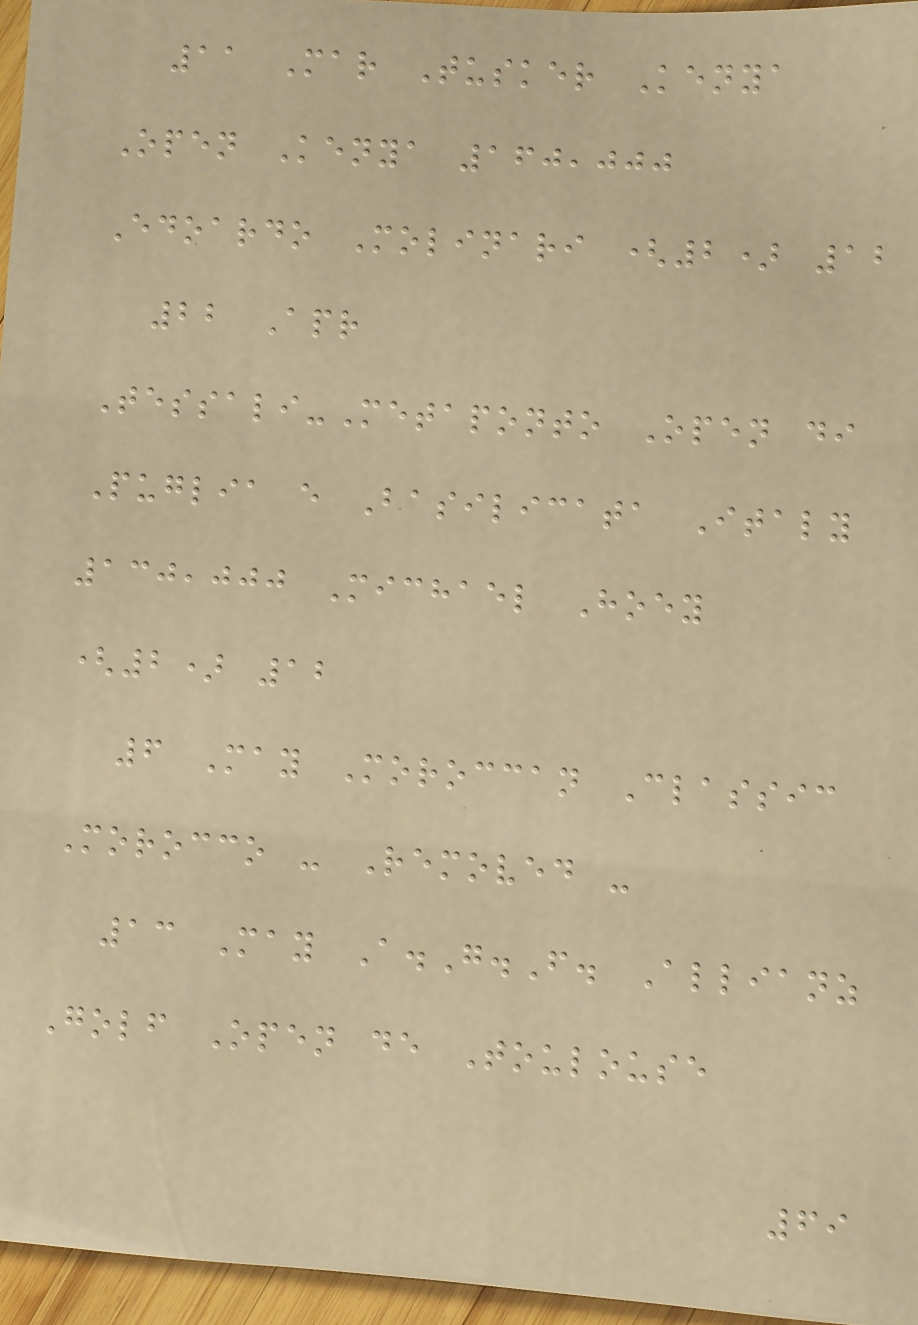11 Mar Tusker Kenya
Open Kenya 160,000
Edoardo Molinari (2) 12
22 Apr
Tessali-Metaponto Open di
Puglia e Basilicata Italy
130,000 Michael Hoey
(2) 12
6 May Moroccan Classic
Morocco - Removed -
13 May A.G.F. Allianz
Golf Open de Toulouse
69
